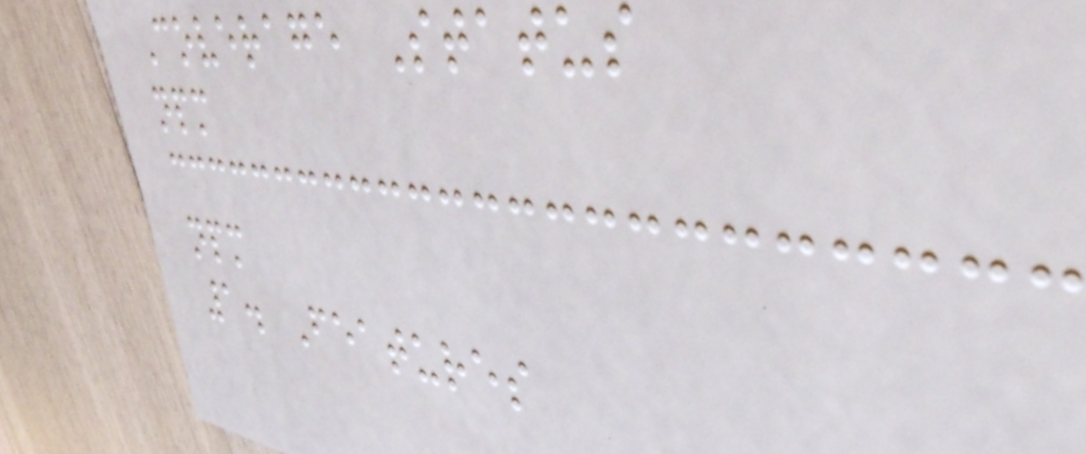Coverage Status
npm
npm
1. Features
